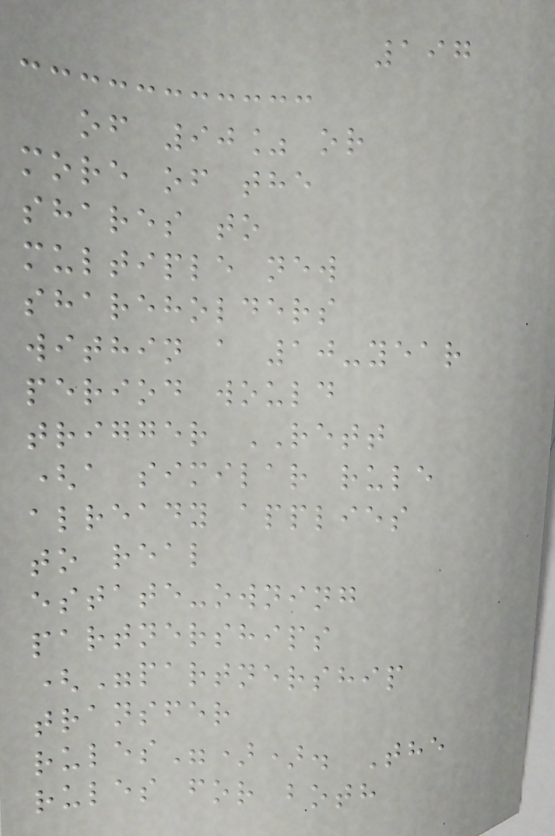197
of 90% or
more of the
shares to
multiple new
shareholders
within a 10-year
period would
trigger RETT
(a similar rule
already applies
to real
estate-owning
partnerships
("partnership
transfer
rules")). The
rules for both
